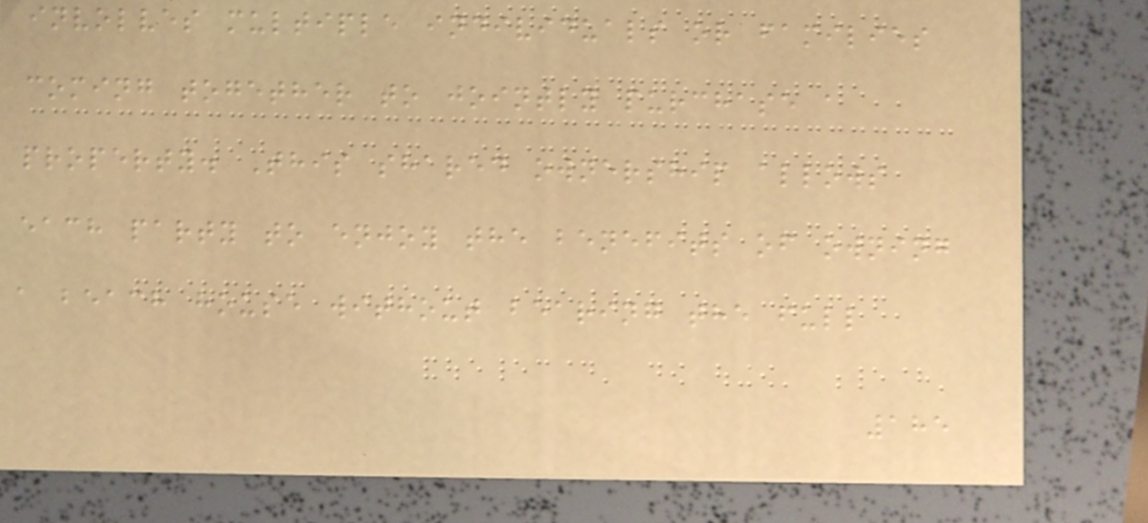involves multiple individuals or families
coming together to jointly purchase a
property. This shared ownership allows
each party to enjoy the benefits of owning
a beach house without bearing the full
185
